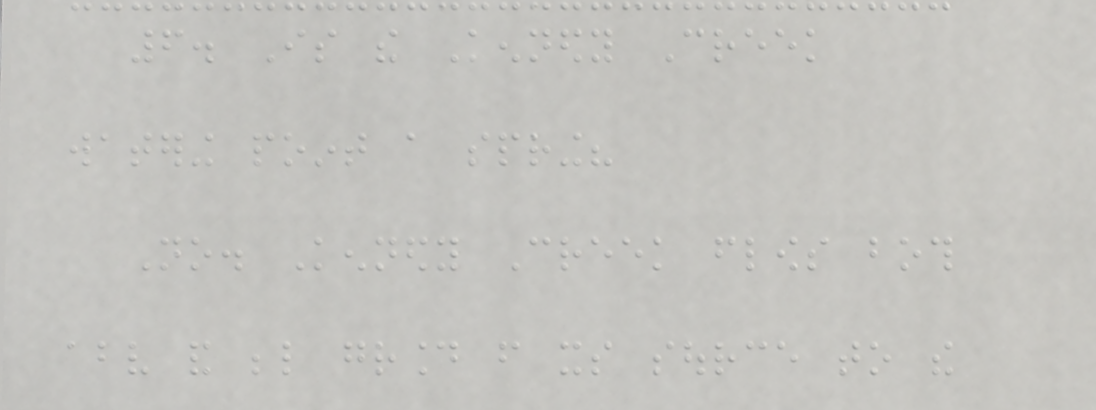6. Is the Kennedy Creek
watering point a spring?
No. Kennedy Creek flows both
above and below ground from its source to the
